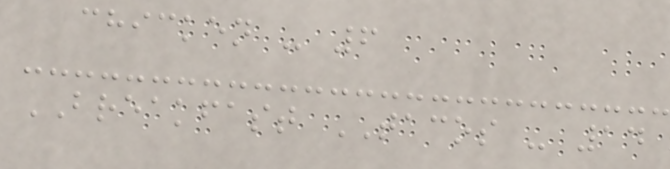chicken - 6
BREAKFAST TACOS - 14
